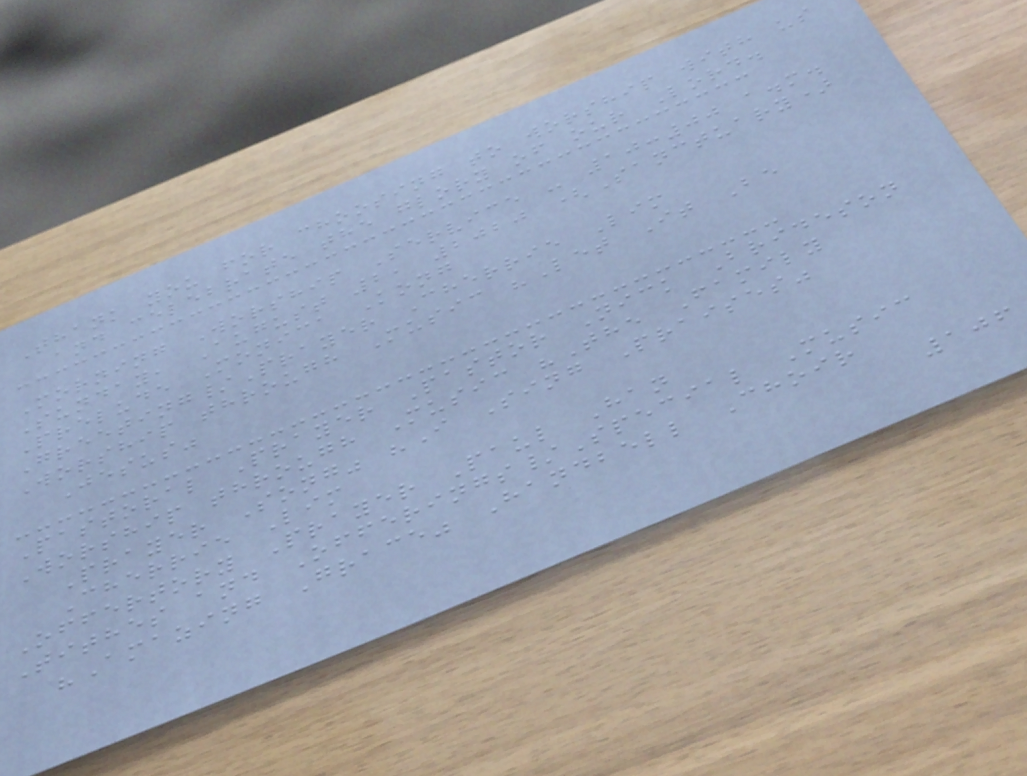Thank you for choosing to worship with us
and celebrate the glory of our Lord.
Morning Worship Service - 10:00 a.m.
Sunday, August 2, 2020 (Sanctuary)
Prelude Monica Kong
Greeting/Prayer Cherrie Lim
Worship through Music "Let It Be
Jesus"
Pastoral Prayer Pastor Nick Brideson
Worship through Music "The Family
Prayer Song" "I Sing Praises"
Cherrie Lim
Offertory Prayer Paul Han
Tithes and Offerings/Special Music
"Amazing Grace" Handbell Choir
106
